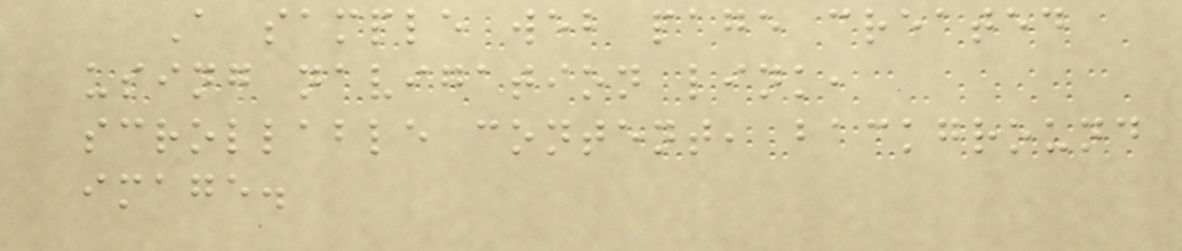A sample web page created
using navigation link,
scrollable content, background
image.
